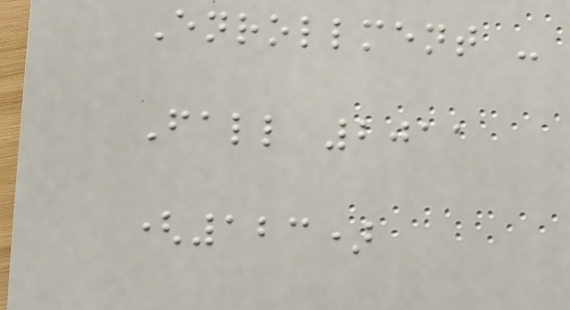Enrollment -
Fall 2011
(123)
